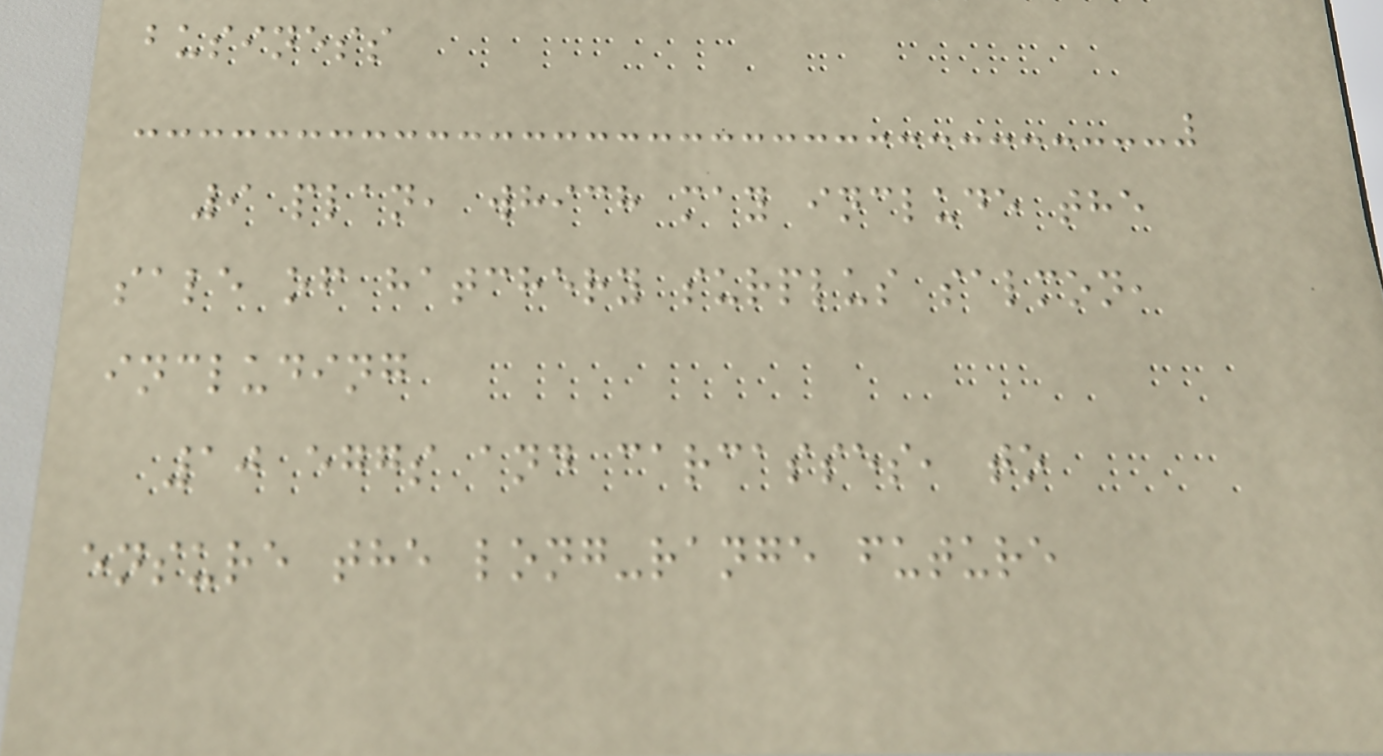business
9 plan, which may include the
sale of hatchery surplus salmon,
including
10 eggs and carcasses, to
ensure the long-range future
